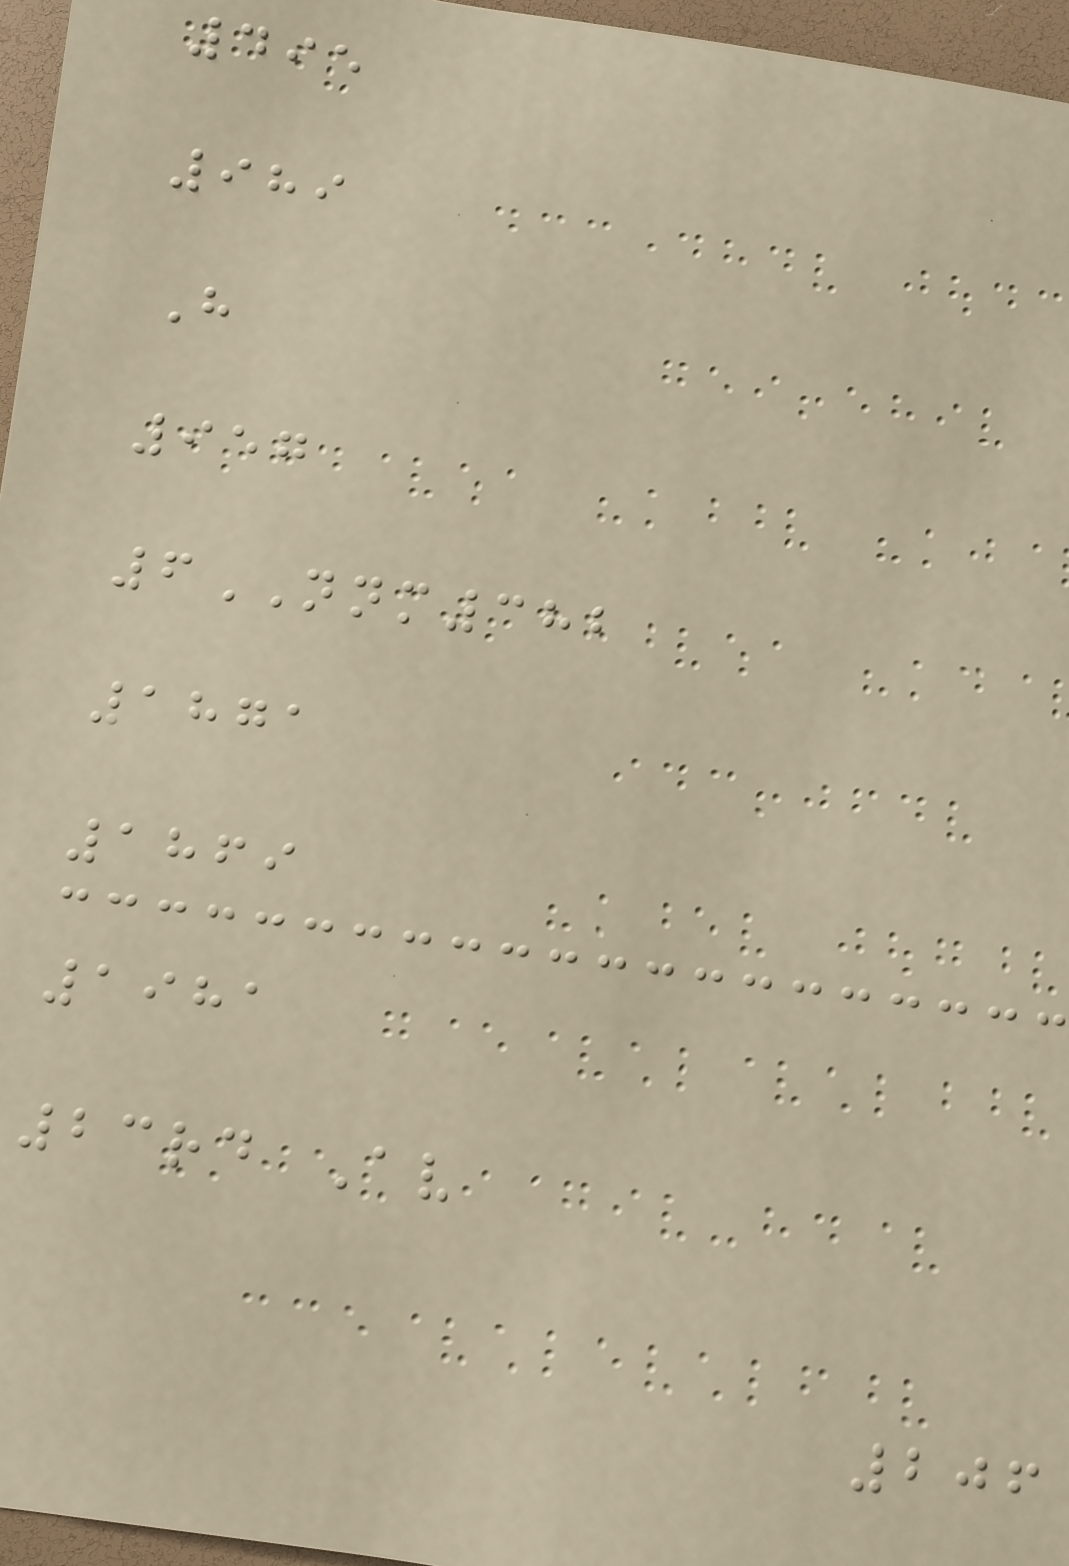495
989
H
957
6NNM382
1871
1869
1981
23rd Av
206
